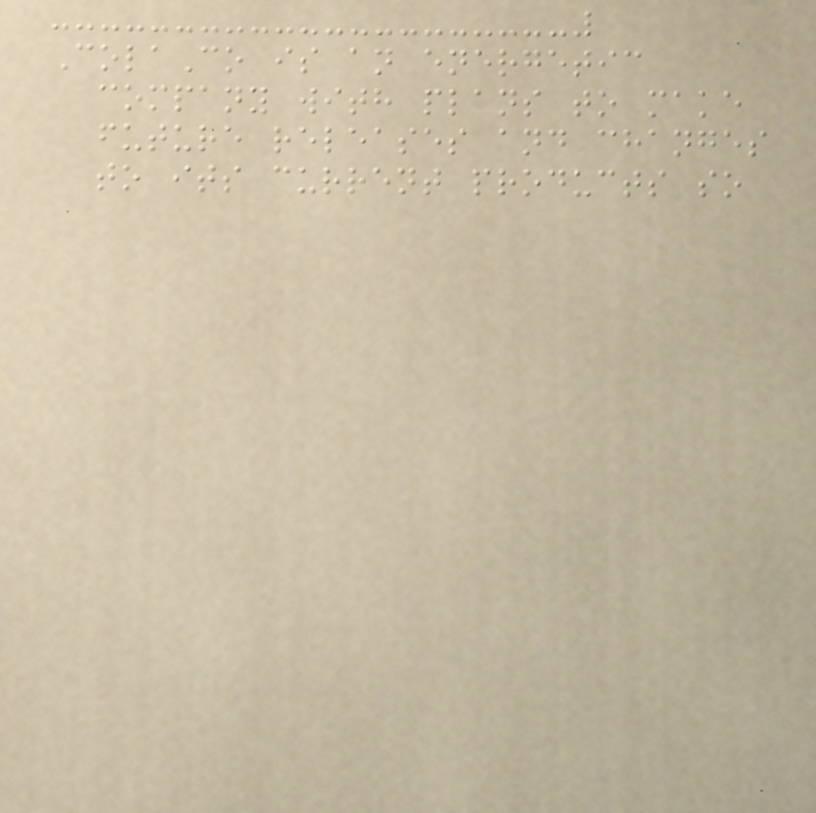ColaCo is an energetic
company with plans to make
future releases and changes
to its current products so
